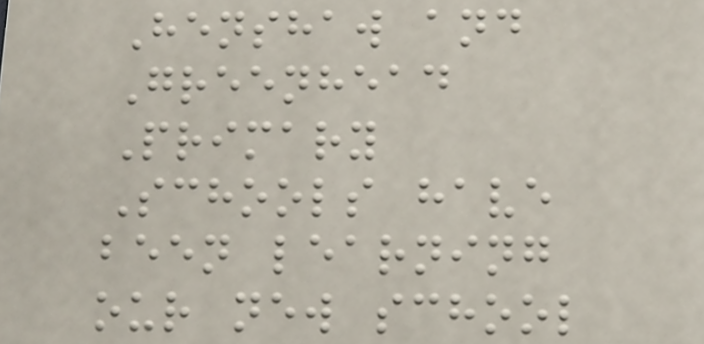Henshaw and
Greenhead
Primary
Schools have
been learning
our new school
